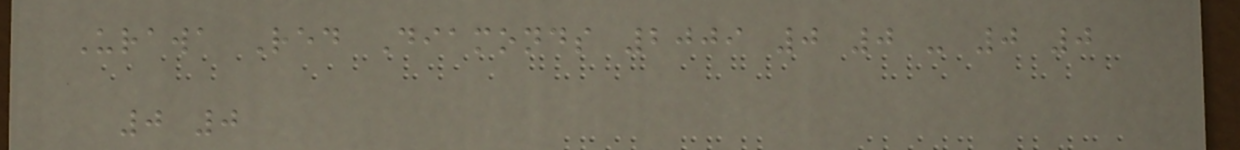Urawa Red Diamonds 2009 0 0 - 0 0
0 0
